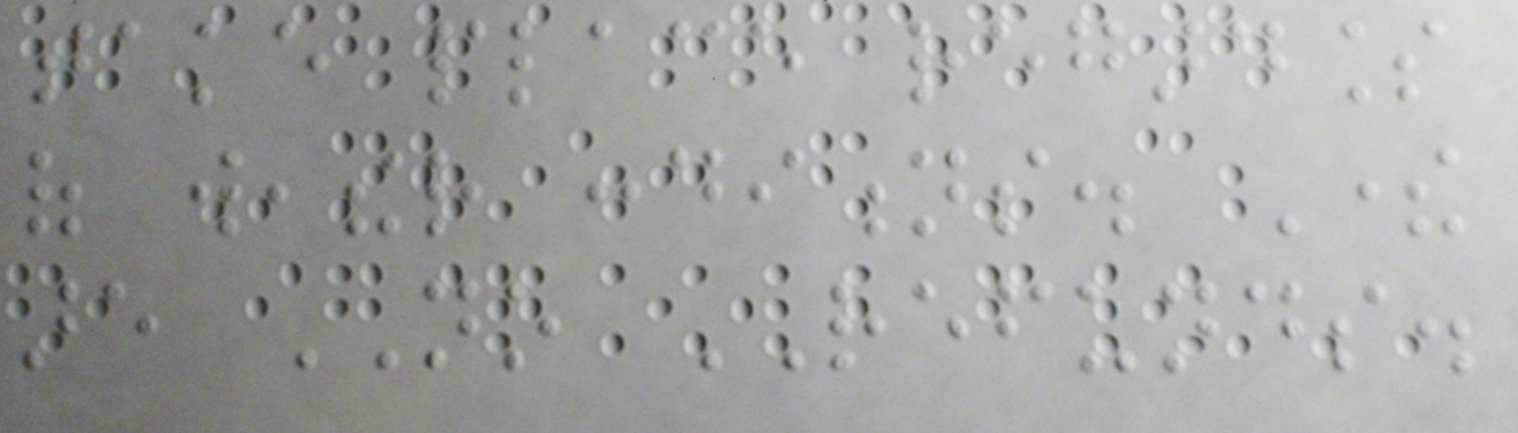take place regardless
of weather conditions. There
are NO REFUNDS.
